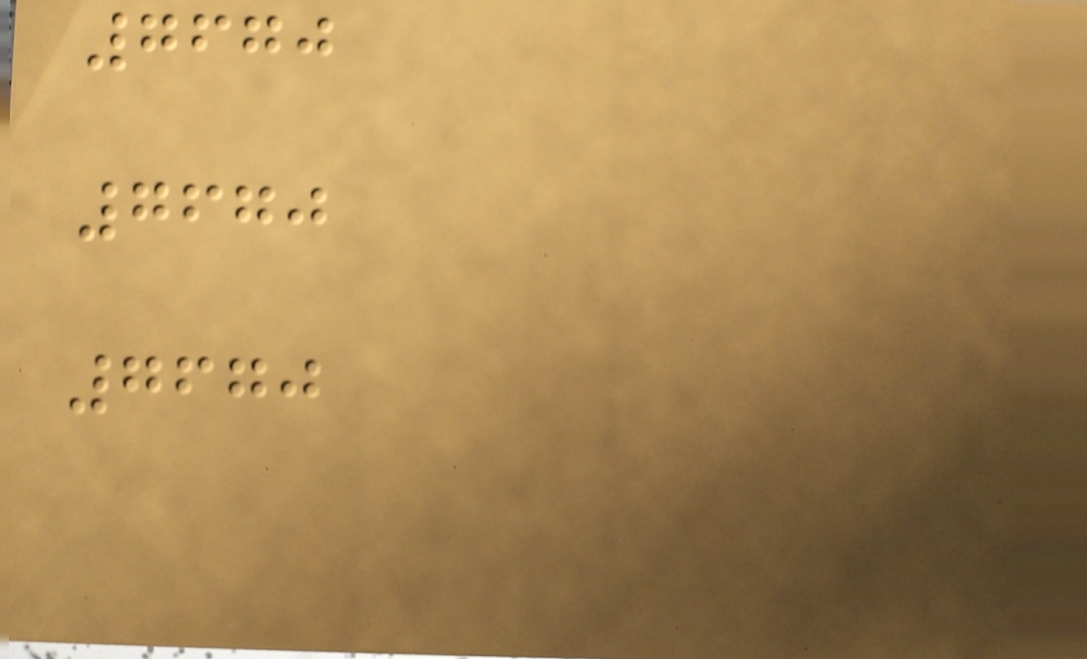7670
7670
7670
